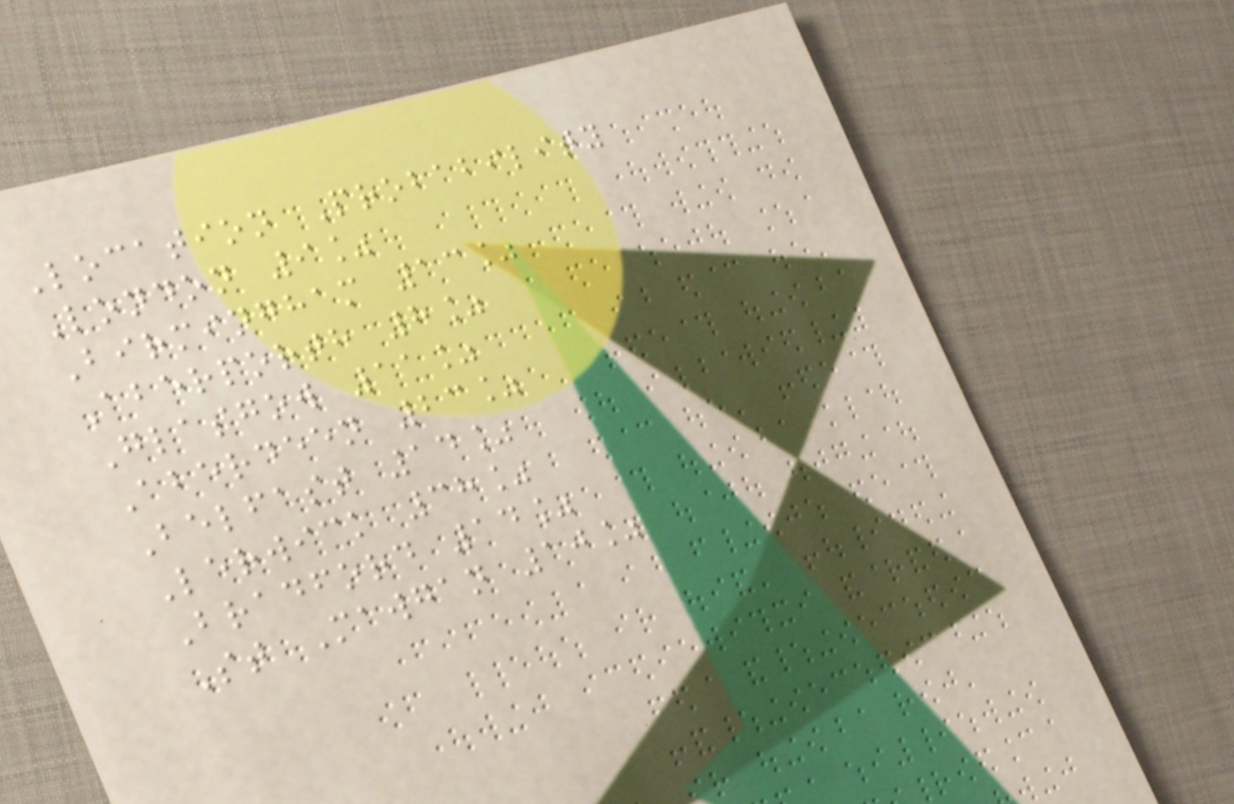Location Probability
London 9%
Birmingham 13%
Aberporth 8%
Glasgow 11%
Aberdeen 23%
Belfast 14%
Lerwick 38%
Bradford 14%
St Mawgan 10%
